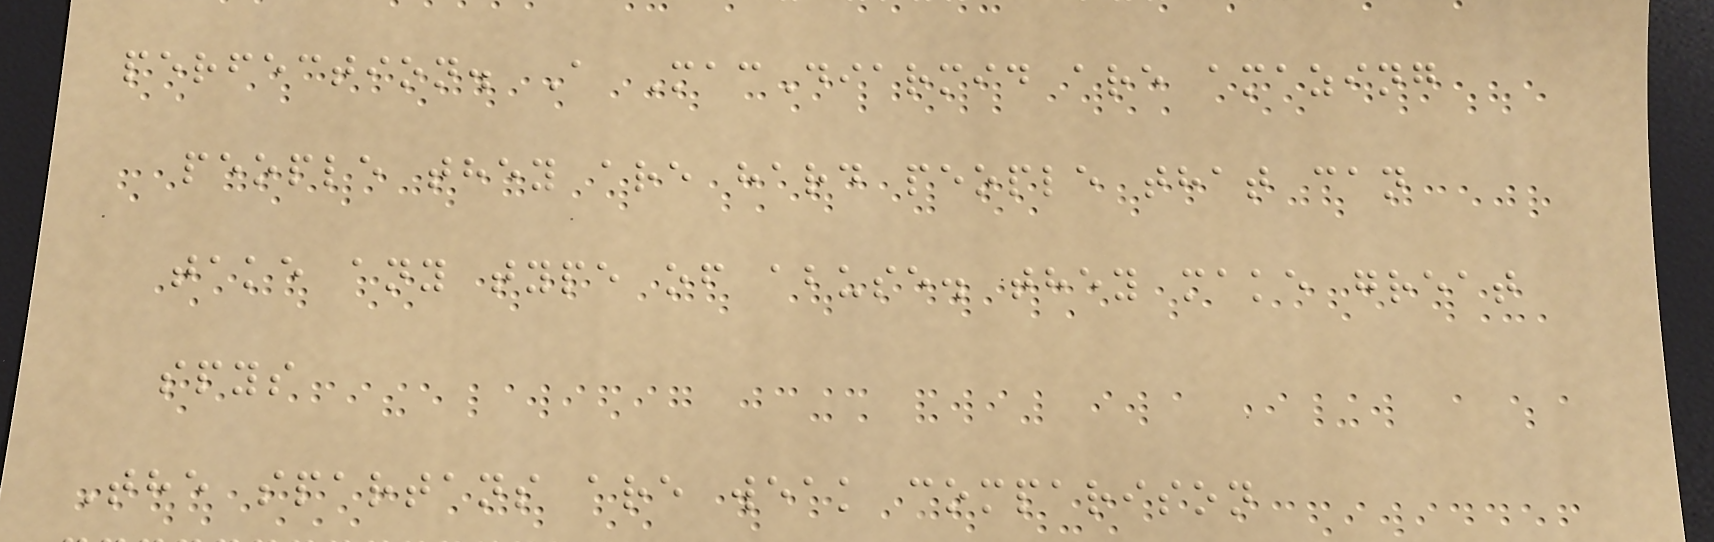perfection. A MacDiarmid are amazing
people they are hard people that can
take any type of abuse. they make great
spys
The spartans are weak comparison
